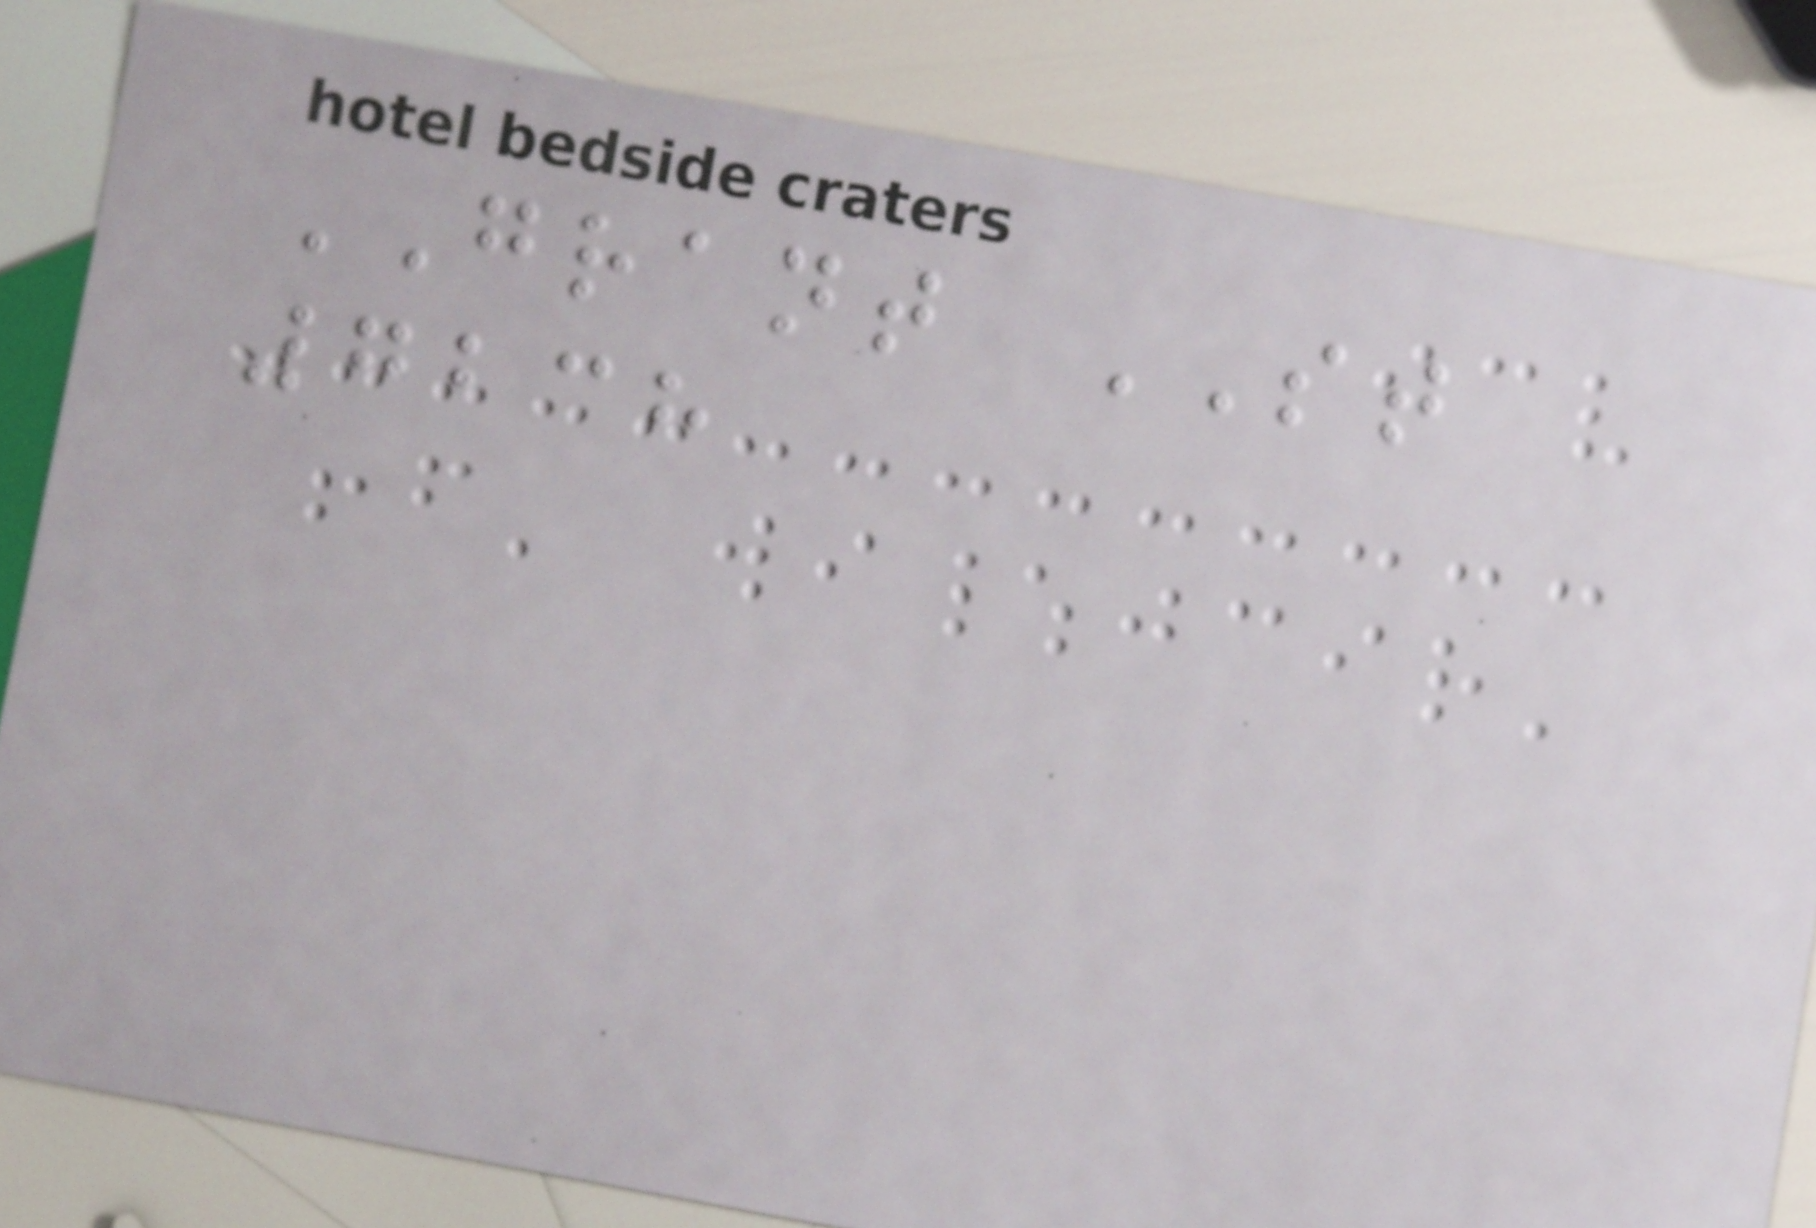GRANT ST
7238
